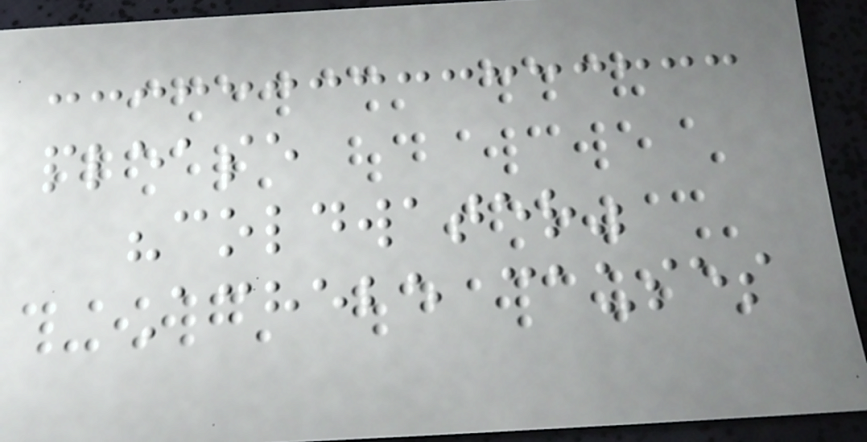please
"coldwater"
Achebe causes
